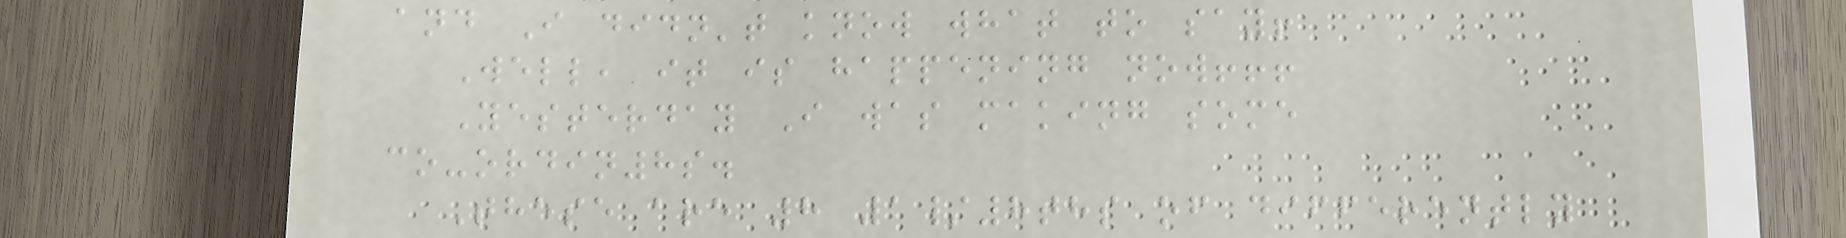and I didn't know what to say!
Well, it is happening now!!!
Yesterday I was making some
co-ordin8s.
These are 8 1/8ths of differently
